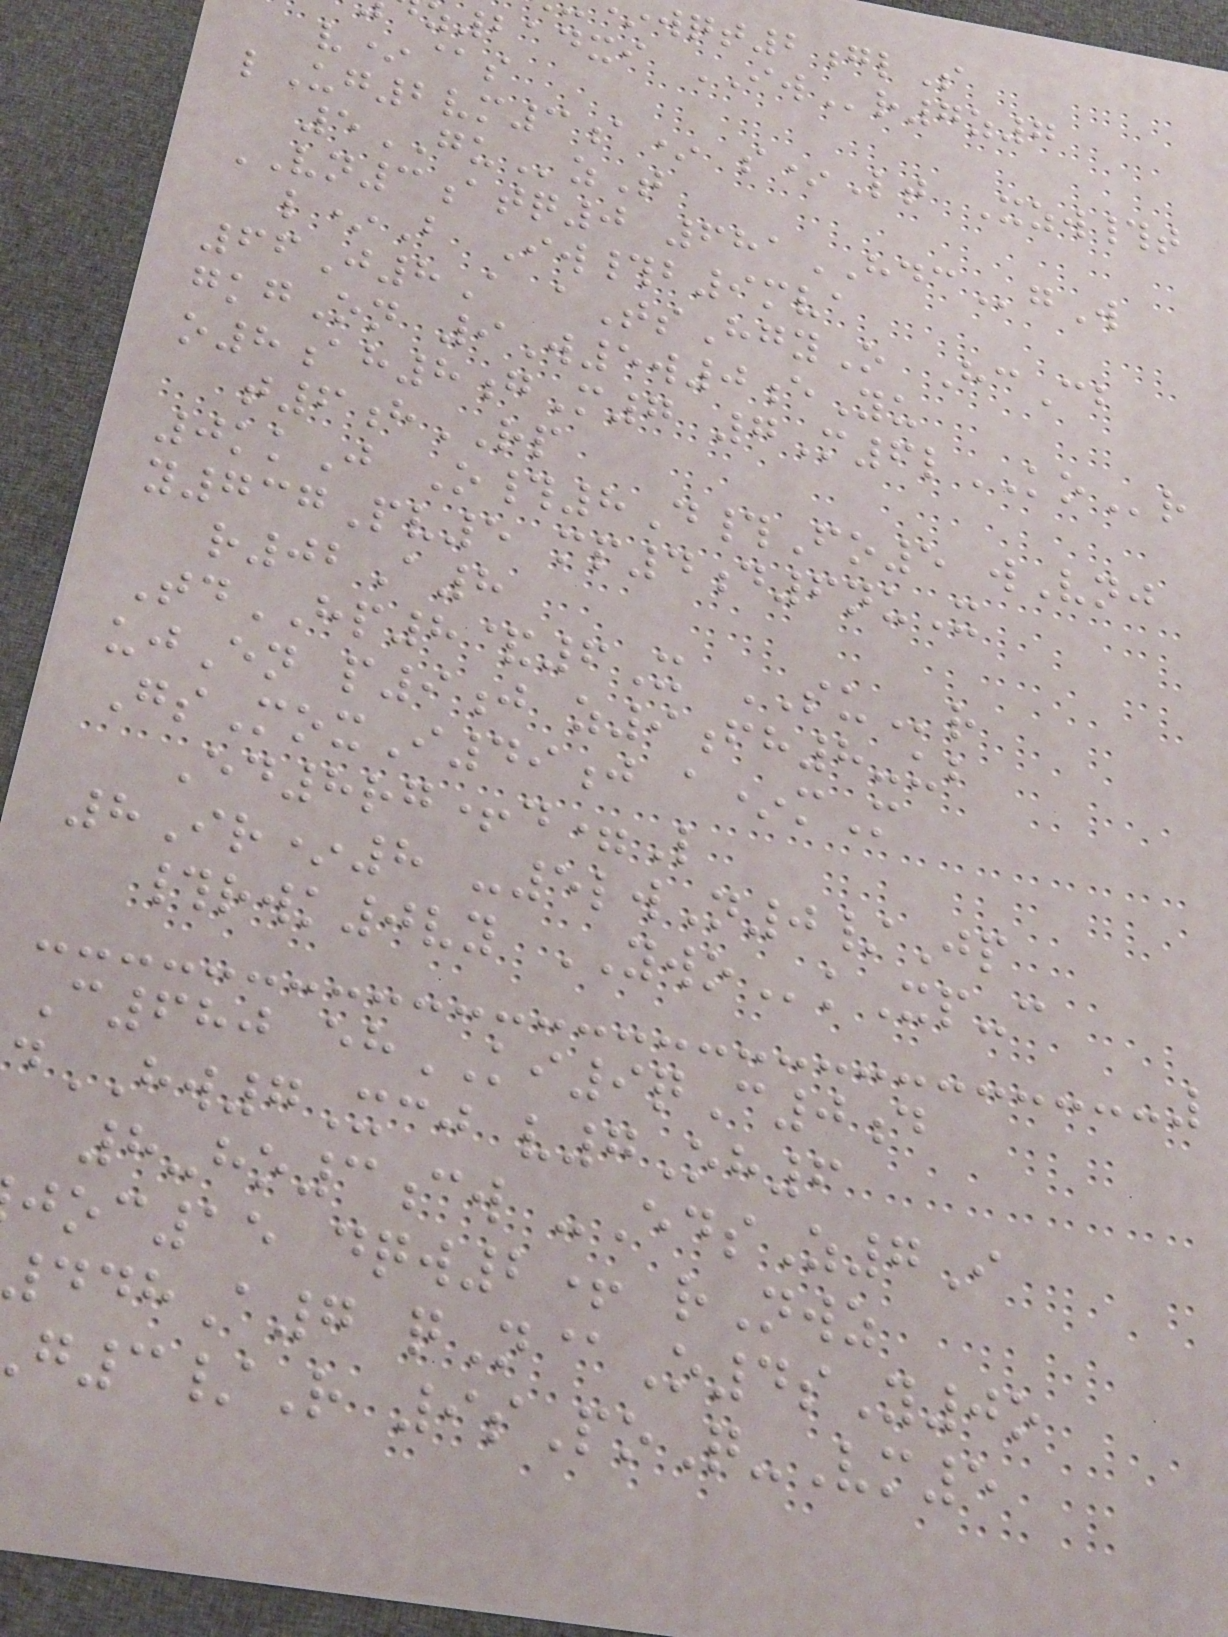wqt2glS
214xi IWr7z7
v*@s
lUg2vm3a* s*Lt Xzw#t
5GUzT
VN3atq0 681HDCgW
l*B Iw#b9mva
66J8A aTsHgyO HcCb
gkgOn 9W5w0eYu
o8ah8gM7 7M6lKOr
t6hRP
0kkJ O#8D#Fo5 wVnj
y737Pv5 mp4d6nuX
r02A8
TdHP8&6X SUr
ujEn p9j z9fh8-ub
GsMoxI49j a*mM
Ed8rg+d=L
8Ir*8 -5lwN0/Jp
#rwk0vy YWOkXp-c
C680 ehKI9qC0d
dHW7Xcj v7Oh6
8-ho3cw -EdsZ7I
oc15 dqw2+ rNwz
448A7 qN@O4sY0o
3/R 9sPoQ-Vm5
